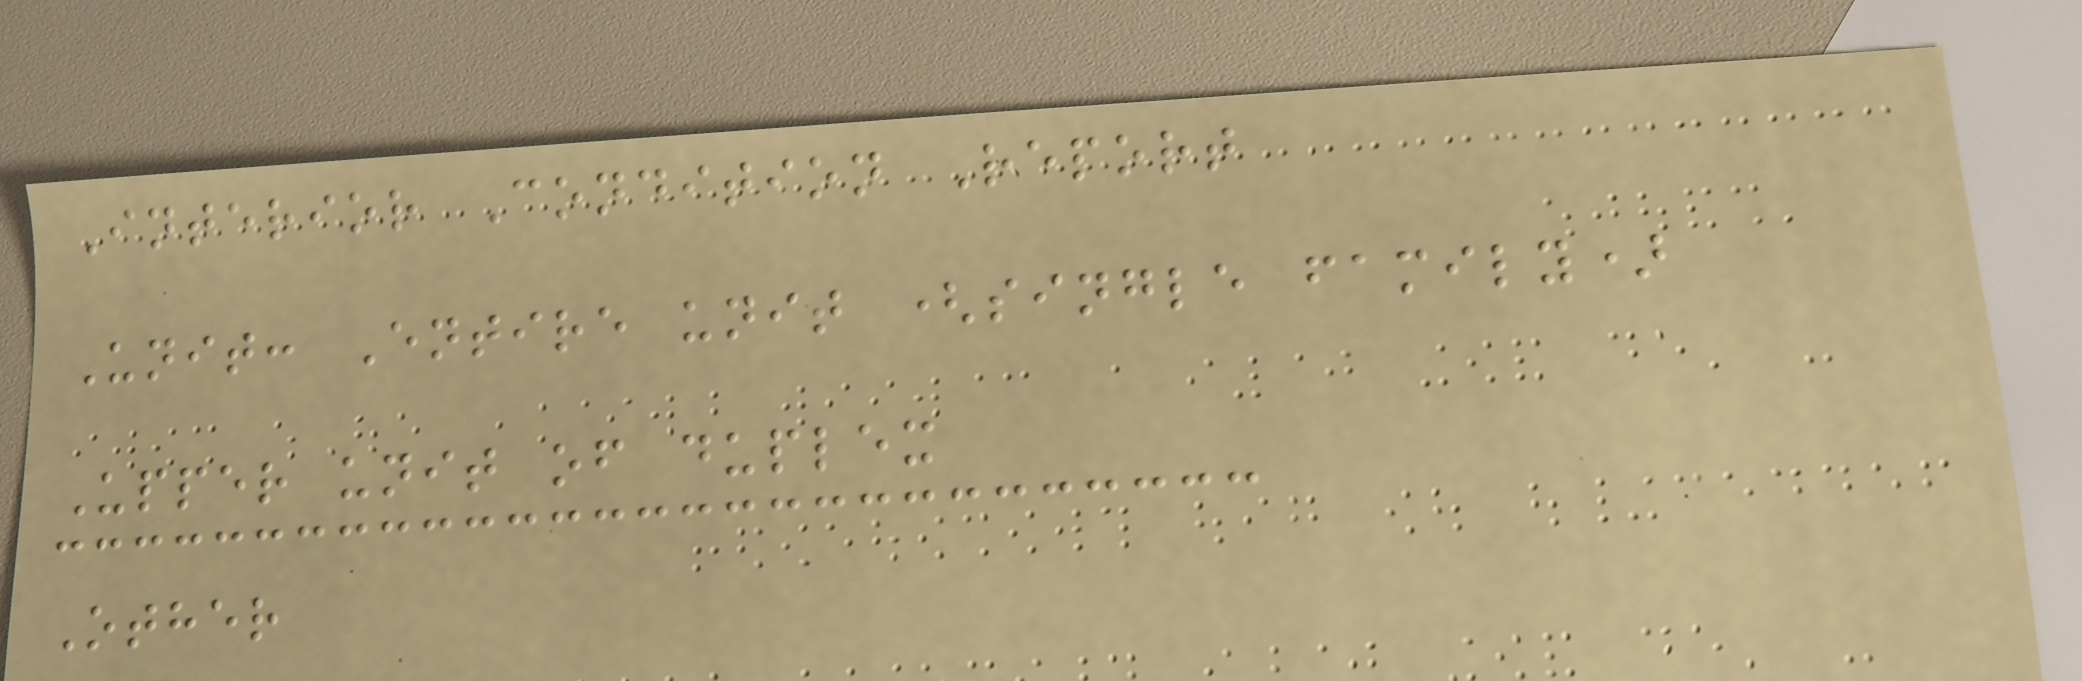Interior Condition Report
Unit: Entire unit (single family)
Upper unit of duplex
Other
